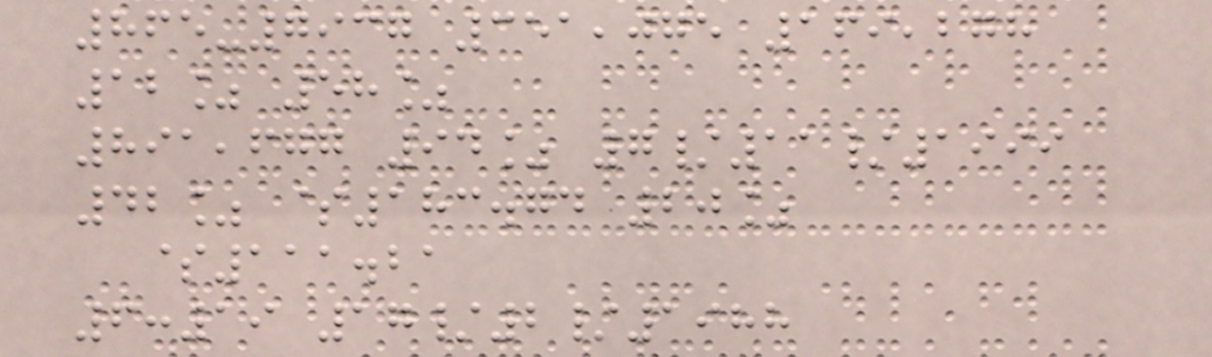865-7937 351,075 169,278
12% 58%
891,677 94% 7/11/1999
42% $183.74 20%
$111.21
6:19 17/2/1988
